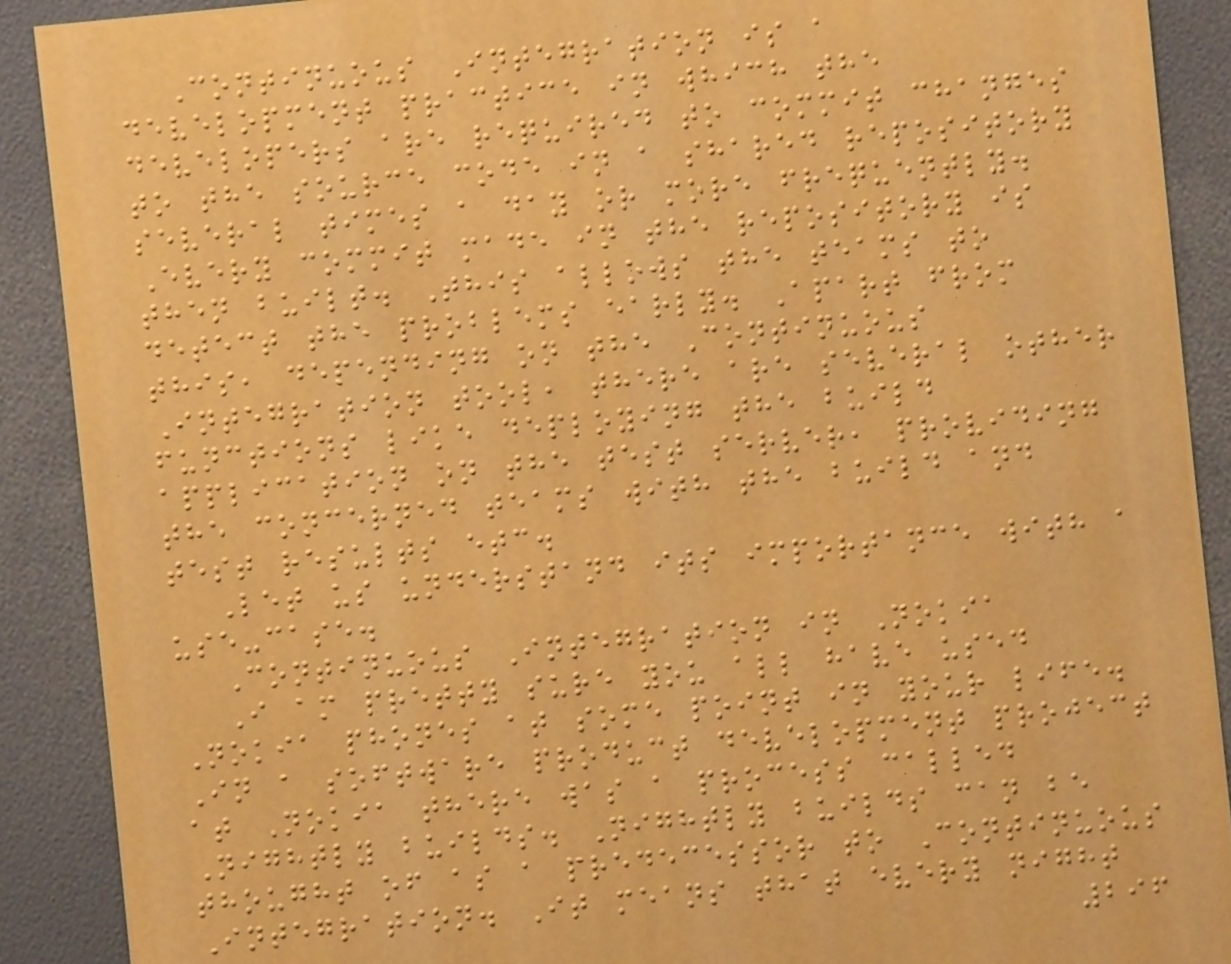Continuous Integration is a
development practice in which the
developers are required to commit changes
to the source code in a shared repository
several times a day or more frequently.
Every commit made in the repository is
then built. This allows the teams to
detect the problems early. Apart from
this, depending on the Continuous
Integration tool, there are several other
functions like deploying the build
application on the test server, providing
the concerned teams with the build and
test results etc.
Let us understand its importance with a
use-case.
Continuous Integration in Nokia
I am pretty sure you all have used
Nokia phones at some point in your life.
In a software product development project
at Nokia there was a process called
Nightly builds. Nightly builds can be
thought of as a predecessor to Continuous
Integration. It means that every night
296
